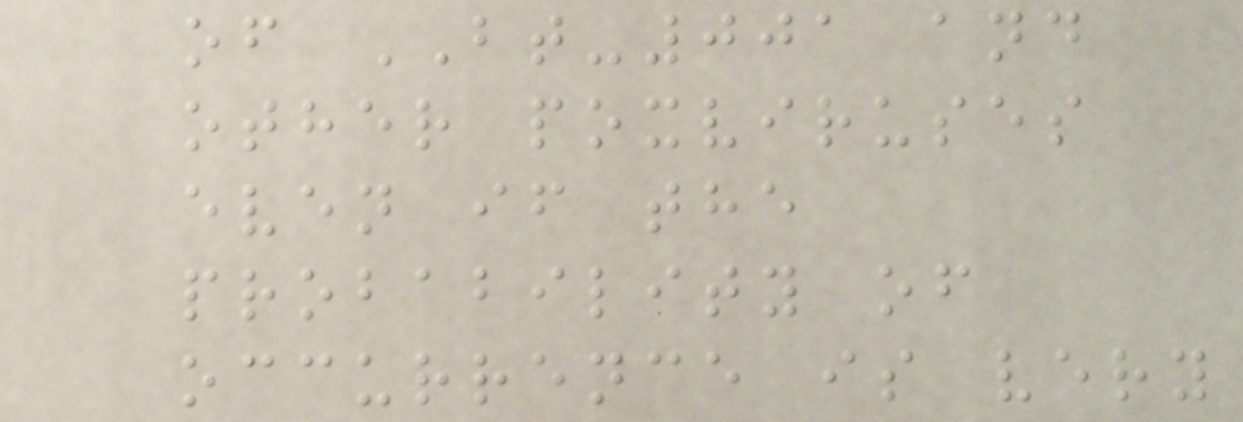of BT-001 and
other poxviruses
even if the
probability of
occurrence is very
